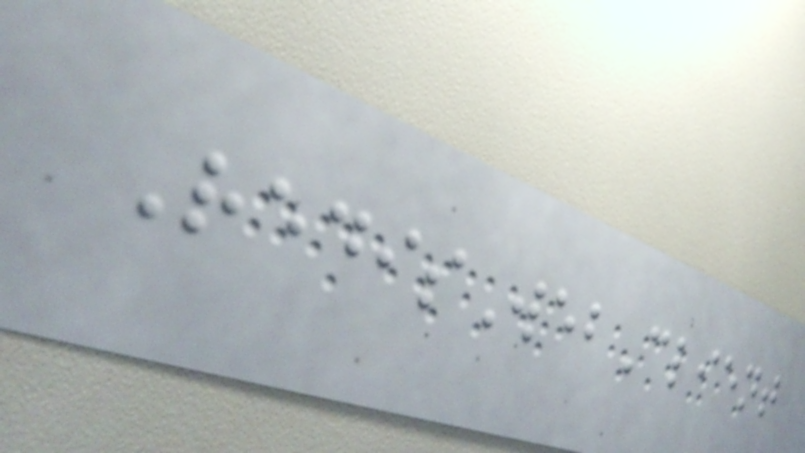RedisWebClient
